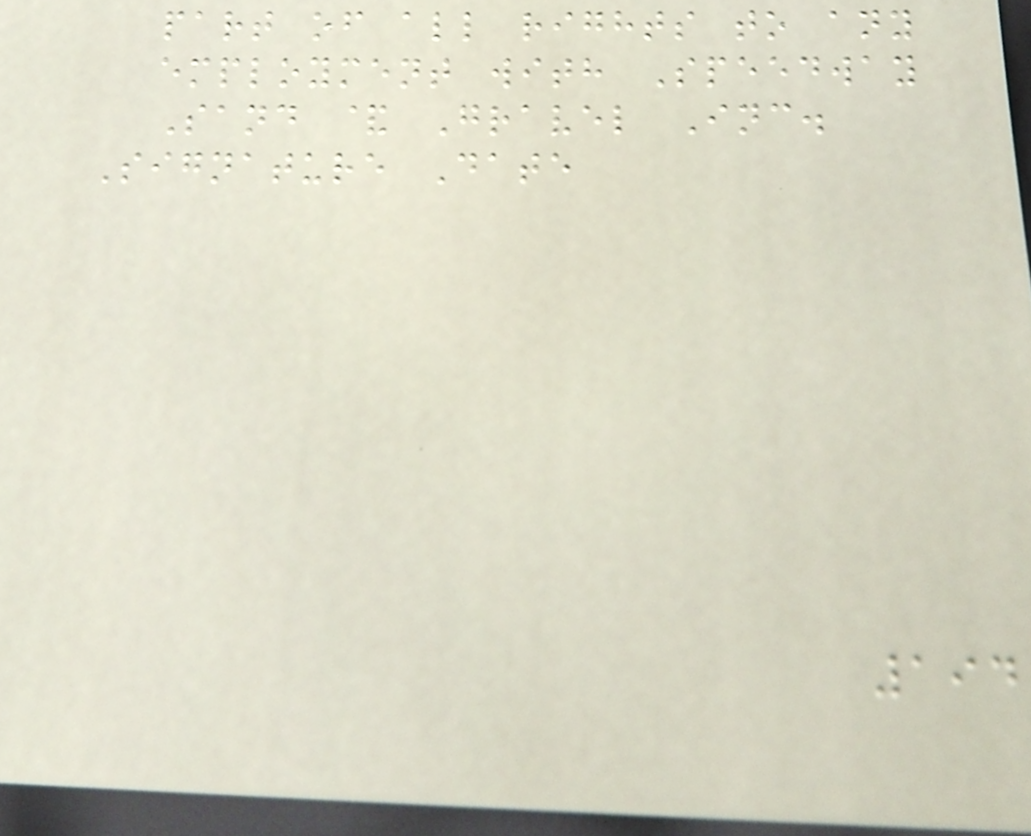part of all rights to any
employment with Speedway
Sand & Gravel Inc.
Signature Date
194
